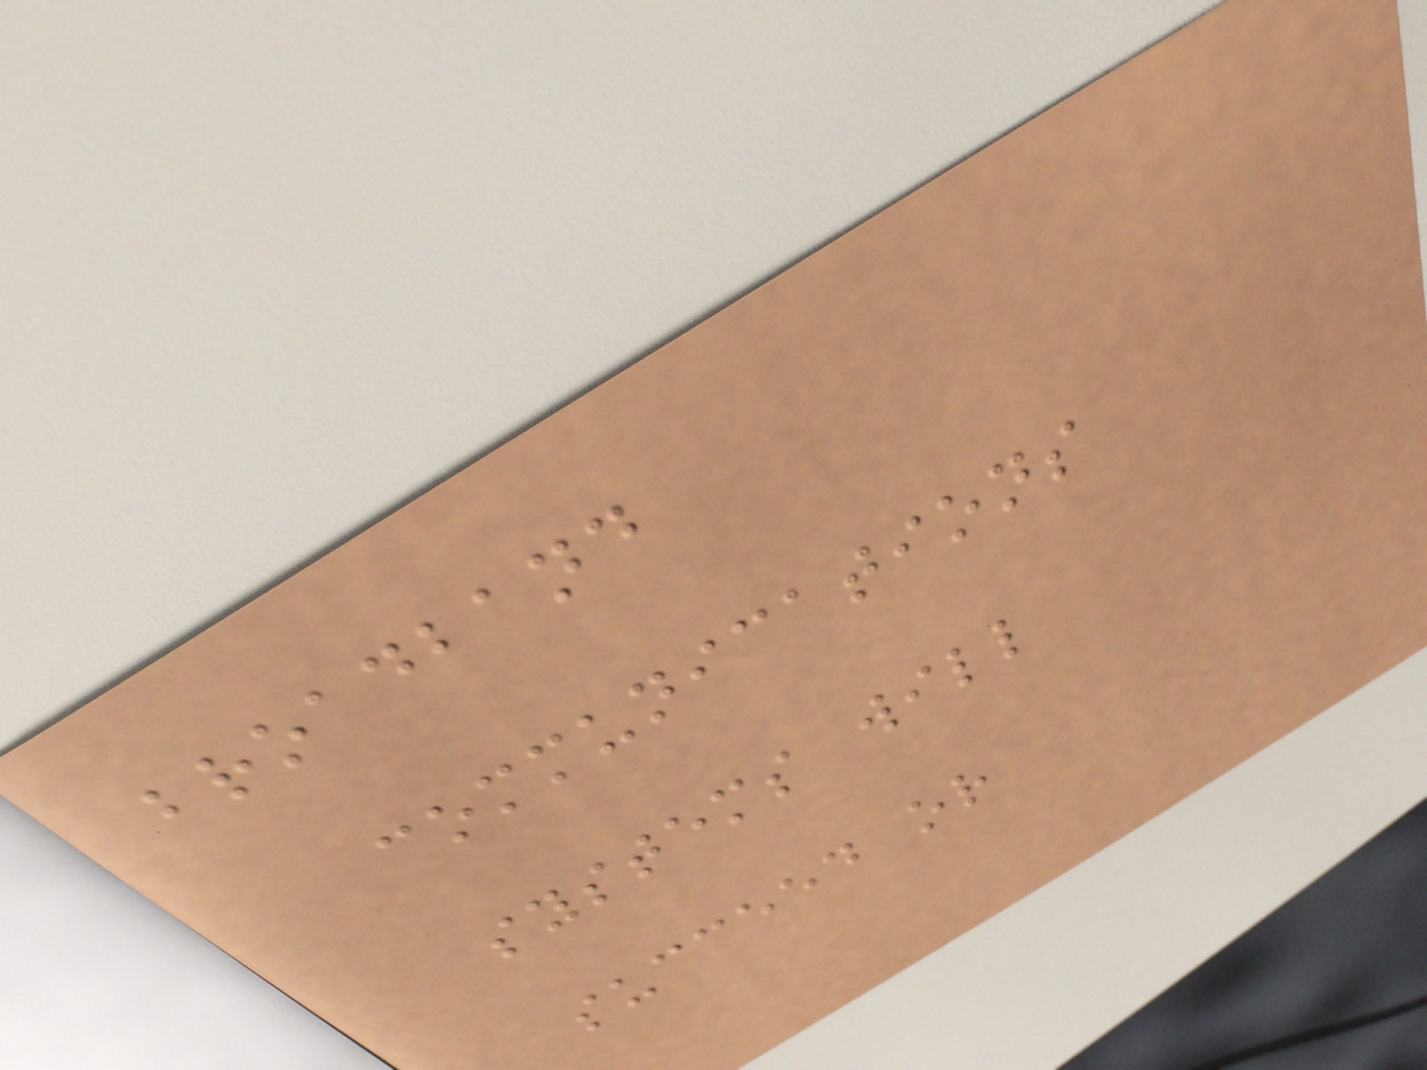broadband
communications
systems will
succeed or
